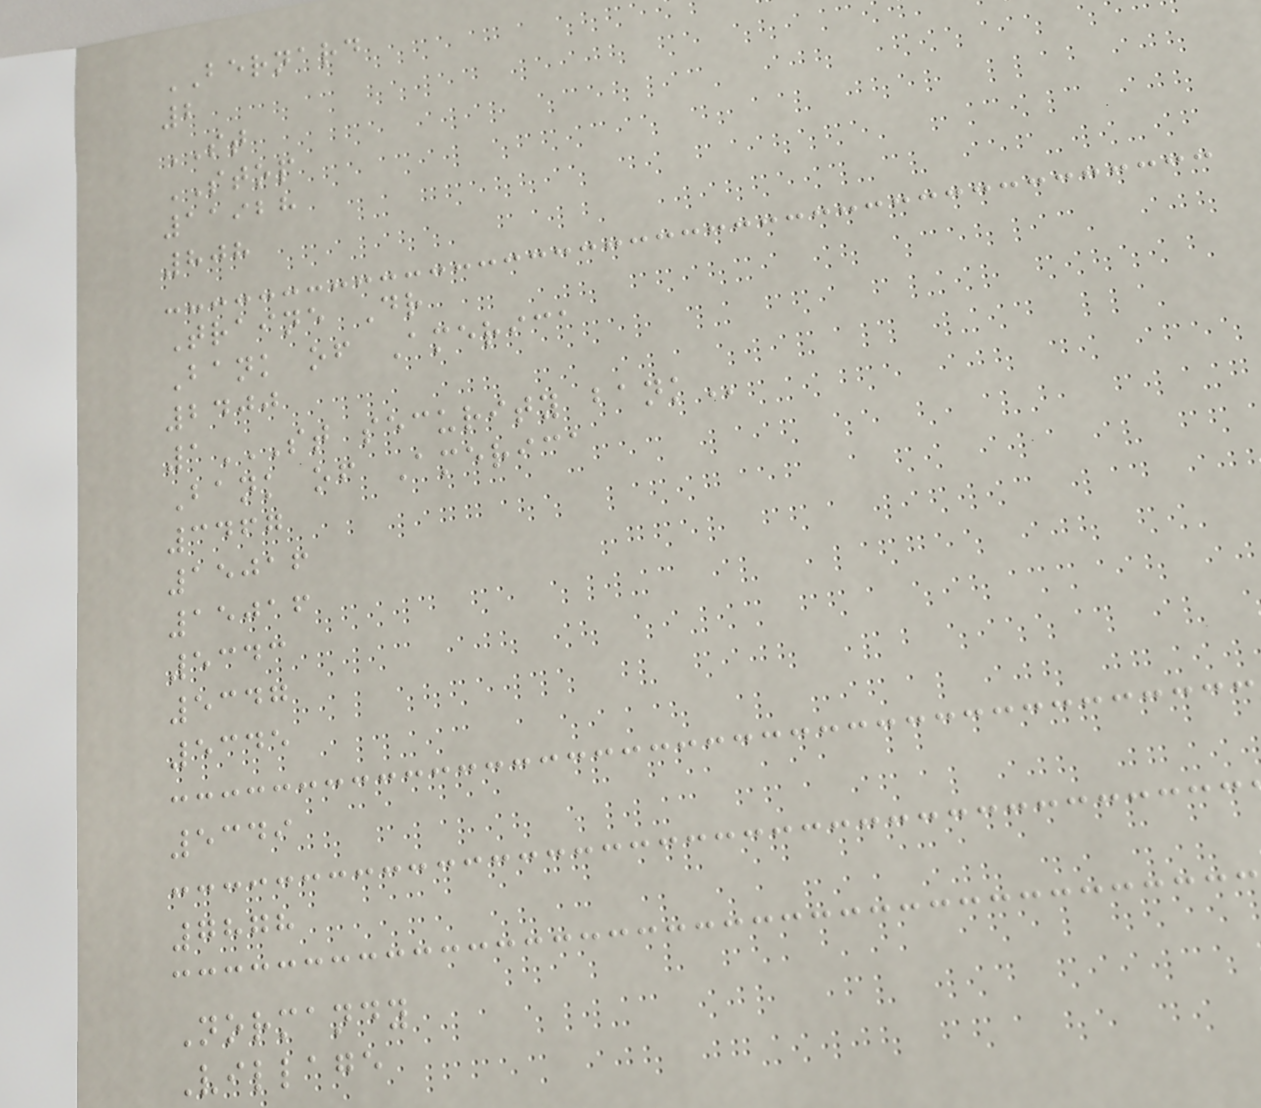BERNARD
2
ST
STOP
11928
808
Traine Dr
Bank of America
2400
1ST SECURITY BANK
Bank of America
3467
15016
15016
5343
5347
5345
5349
7878
Normandy
Village
